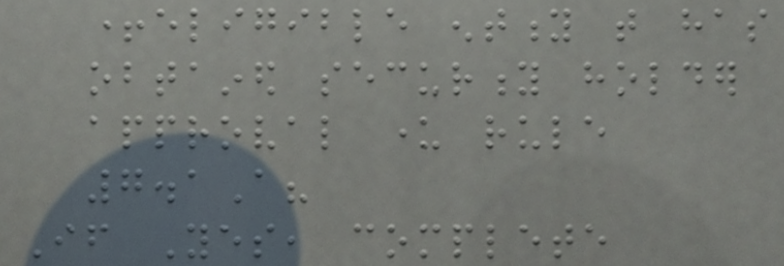+eligible entity that has
obtained security holder
approval under rule
7.1A?
If Yes, complete
